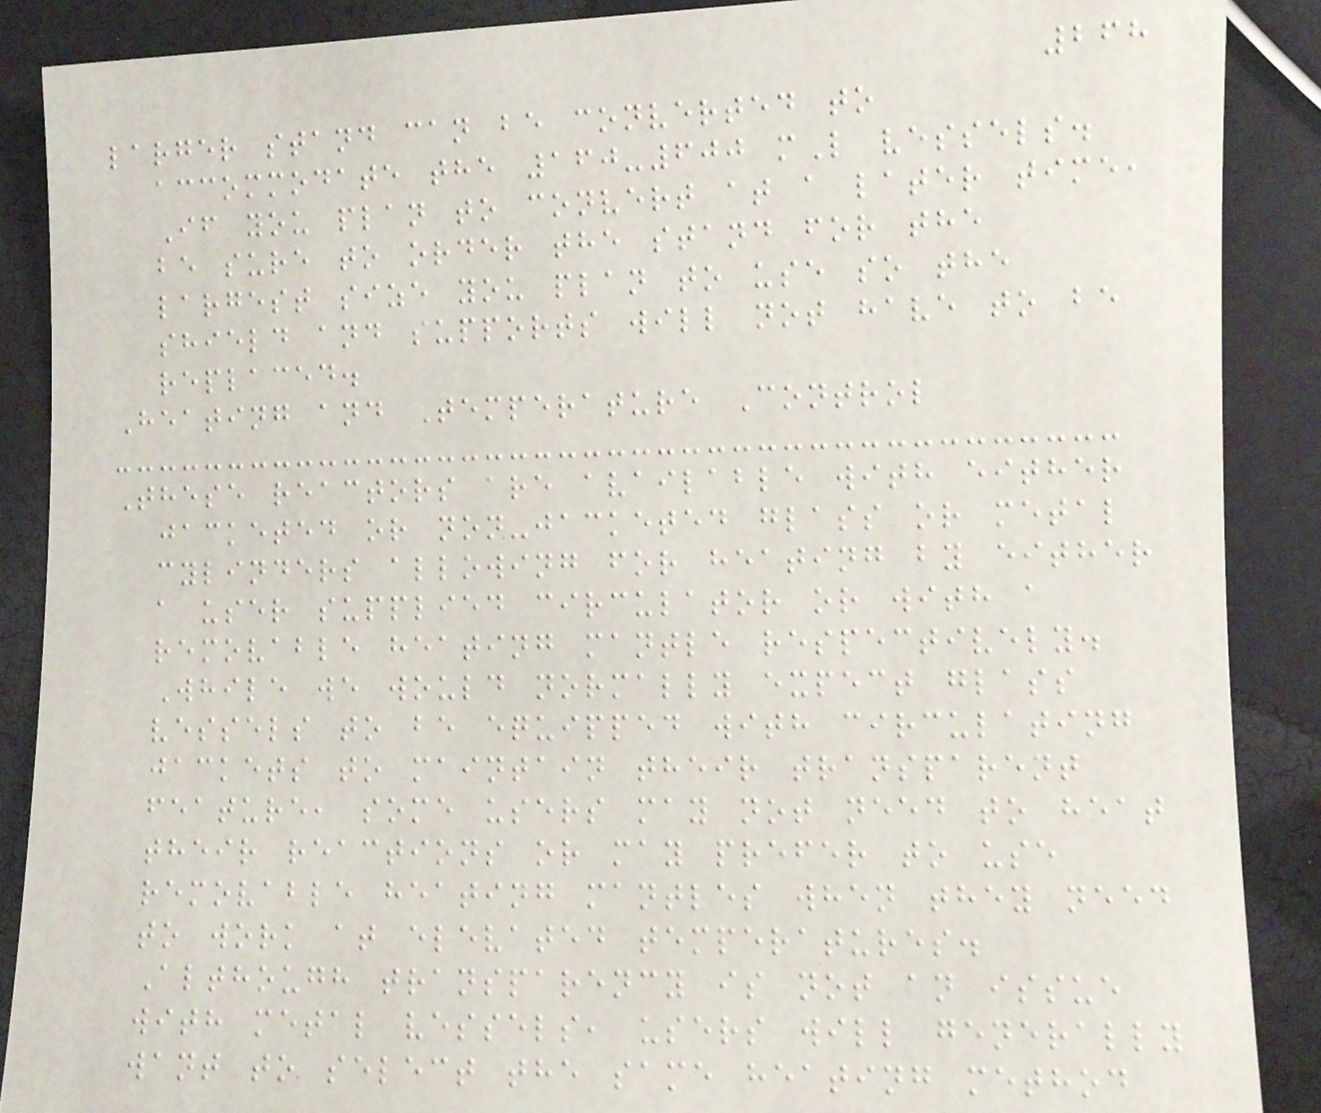268
larger stand can be converted to
accommodate the 160-600 mL vessels.
If you plan to convert at a later time,
be sure to order the stand for the
largest size you plan to use so the
shield and supports will not have to be
replaced.
Heating and Temperature Control
These reactors are available with either
jacketed or non-jacketed glass or metal
cylinders allowing for heating by either
a user supplied circulator or with a
removable heating mantle respectively.
While we would normally expect glass
vessels to be equipped with circulating
jackets to maintain their transparent
feature, some users may not need to heat
their reactions or may prefer to use
removable heating mantles when they need
to work at elevated temperatures.
Although transparency is not an issue
with metal vessels, users will generally
want to select the same heating method
